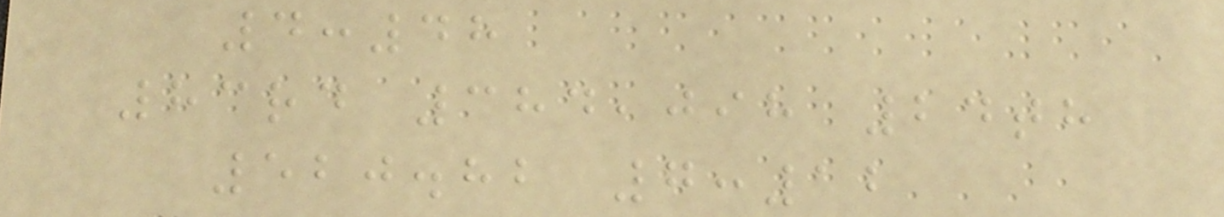4:48
83rd 384,098 24th
520.82 7:12
